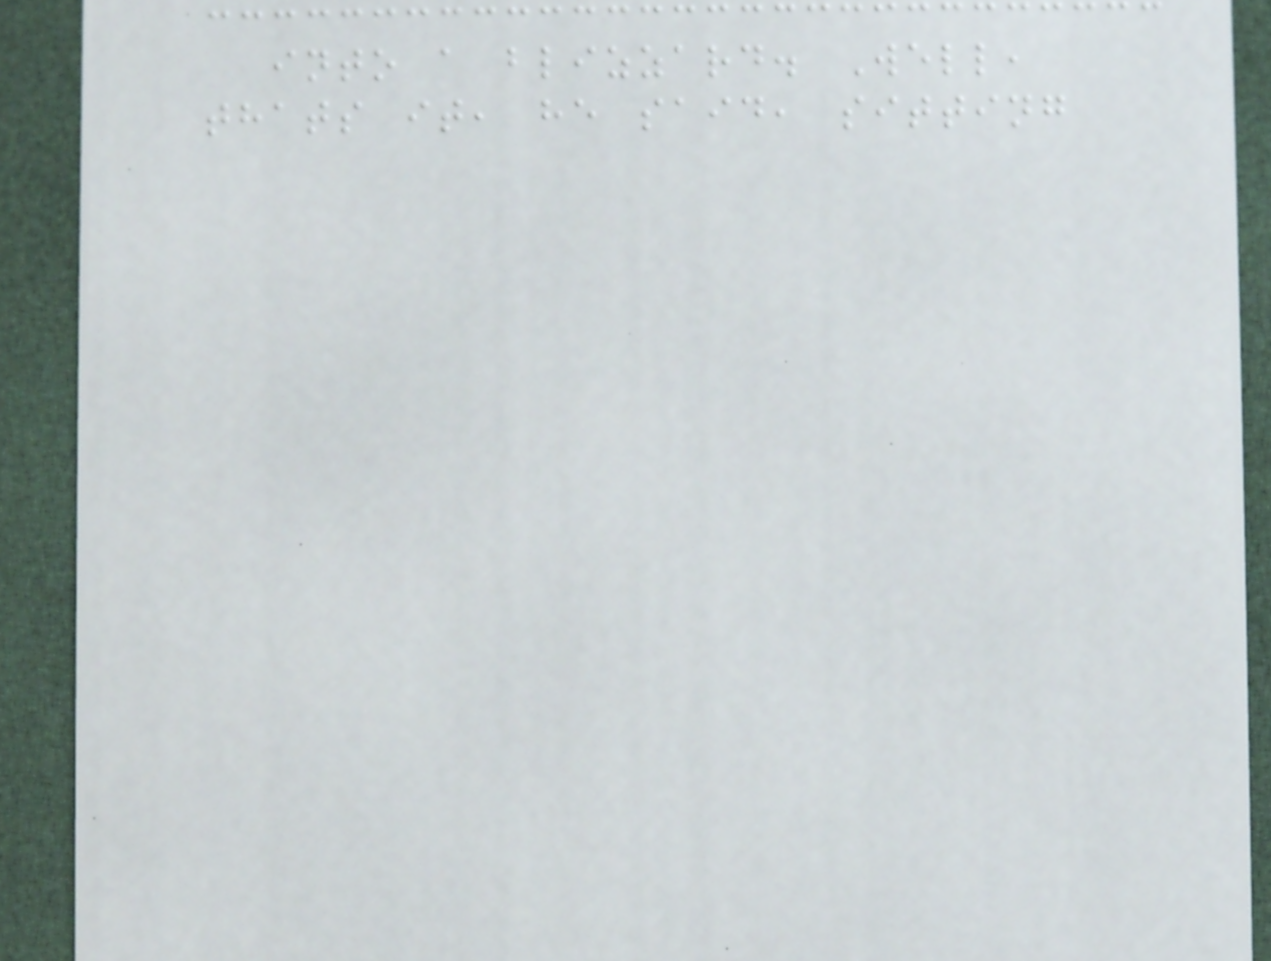into a blizzard. Well,
thats it, he said, sitting
